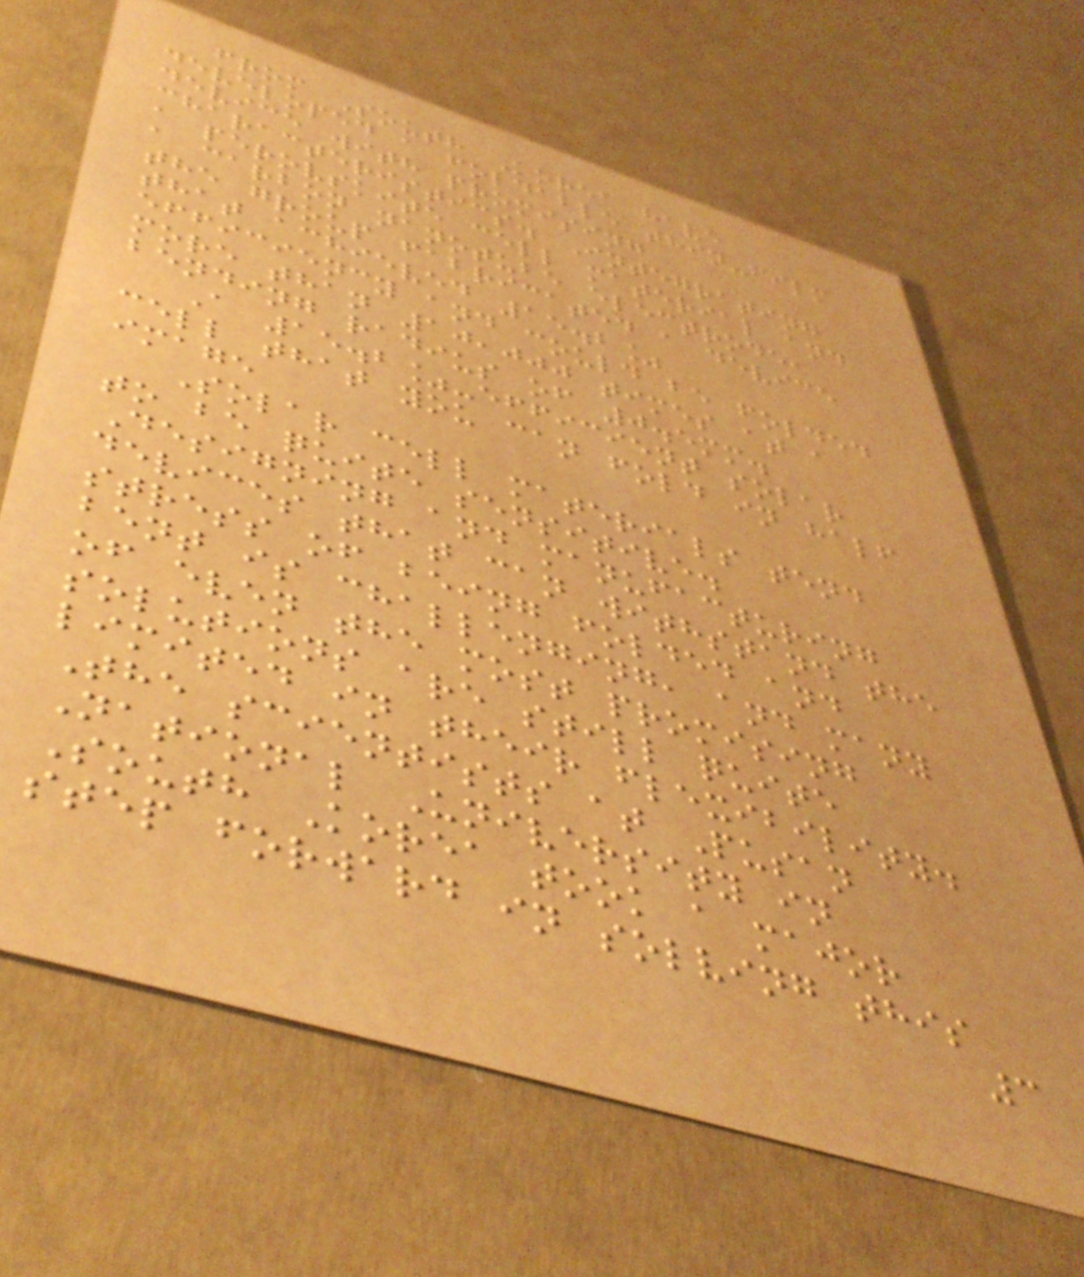from South Korea have
developed a foldable thin-film
device with promising
characteristics. Integrating
a perovskite cell material and
a carbon nanotube electrode,
the group fabricated a device
that achieved 15.2%
efficiency and could be folded
more than 10,000 times at a
bending radius of 0.5mm.
A 15.2%-efficient solar
cell that you can fold in half
image
Solar cell materials tend
to be quite sensitive.
Designing and manufacturing
devices that can withstand the
stress of being folded and
bent is challenging, and many
of even the most promising
solutions are still quite
limited in their flexibility.
The scientists at Pusan
National University in
South Korea took a major
step forward in solving this
3
